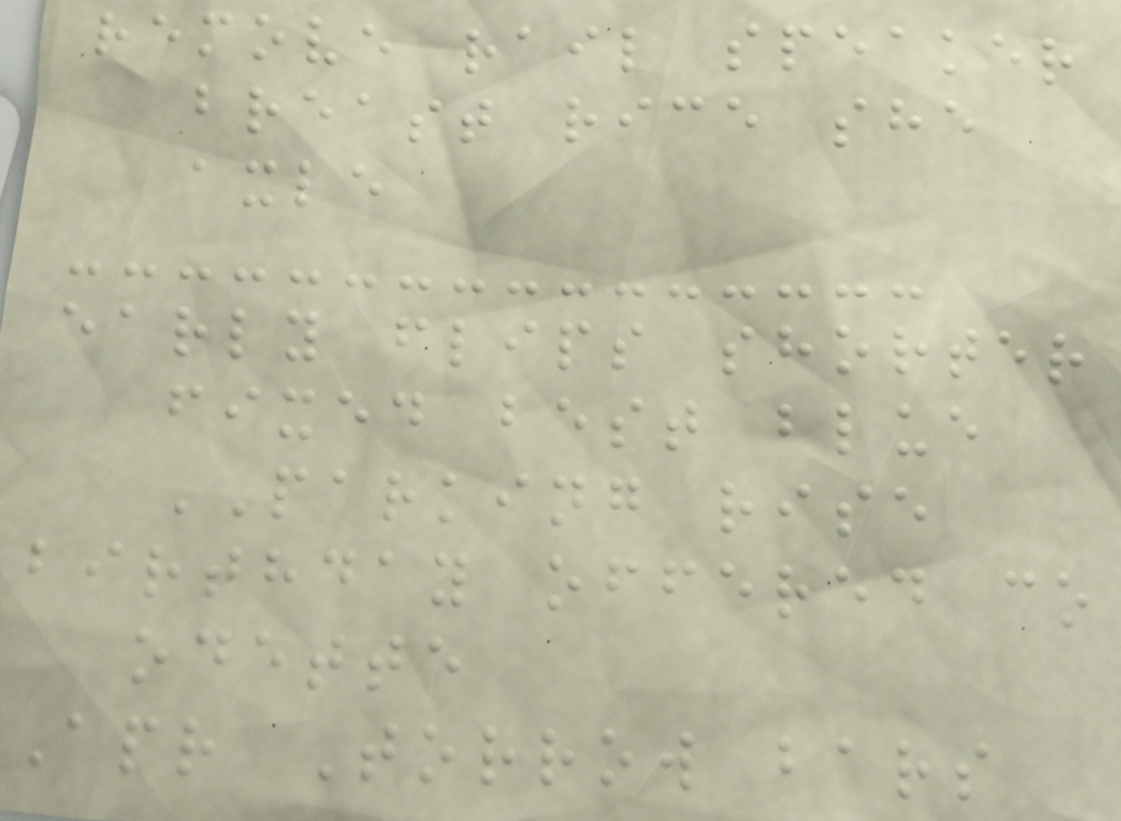remove rail speaker
breast rice she
axle
early flips shorter
fixed best blue
PARKING rise
birthday offered co
odette
Apr Torrow bars
